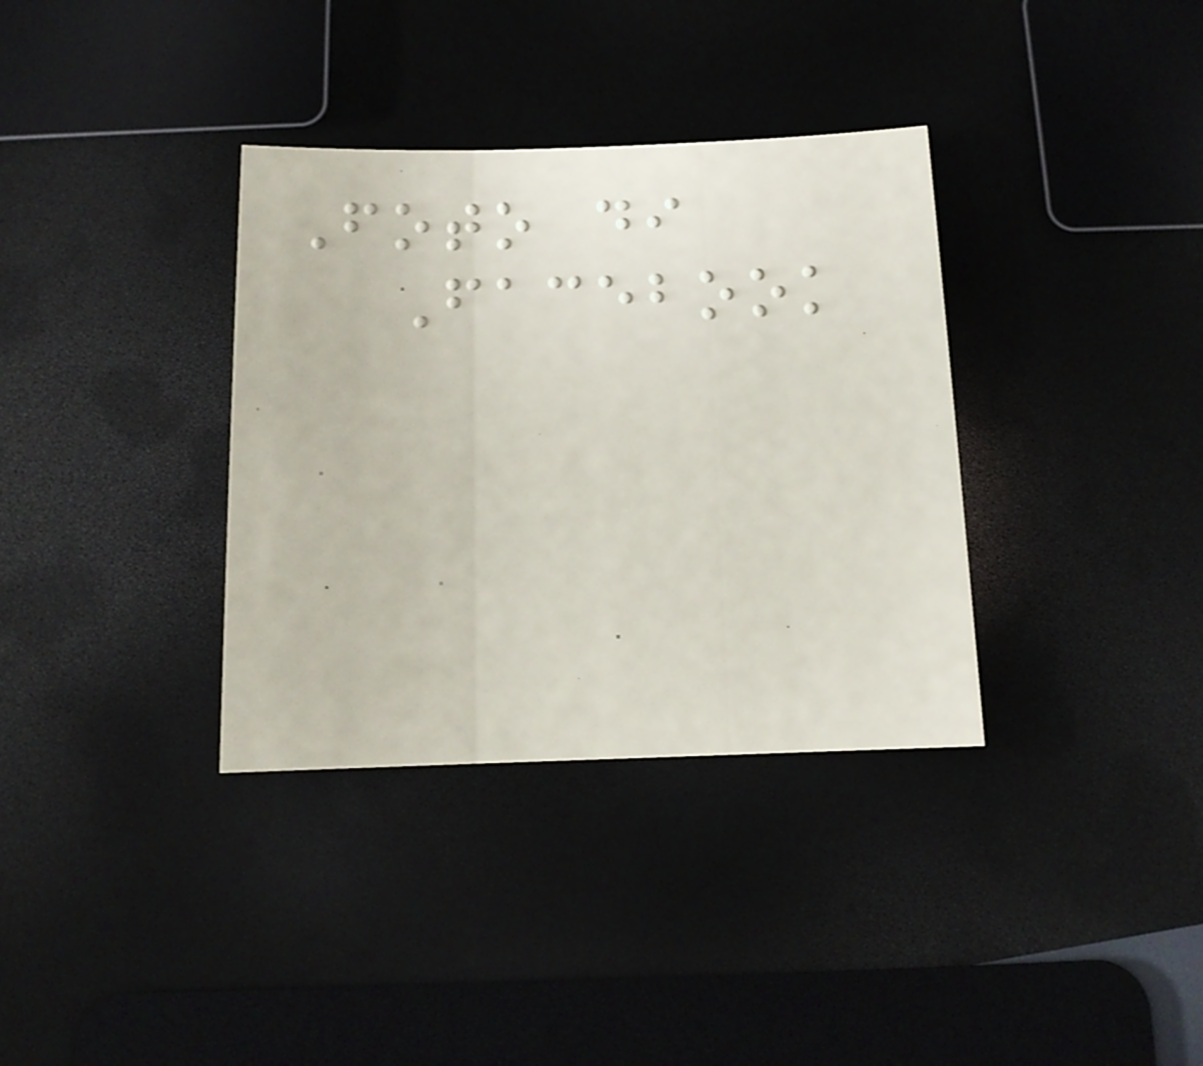Foto di
Facebook
